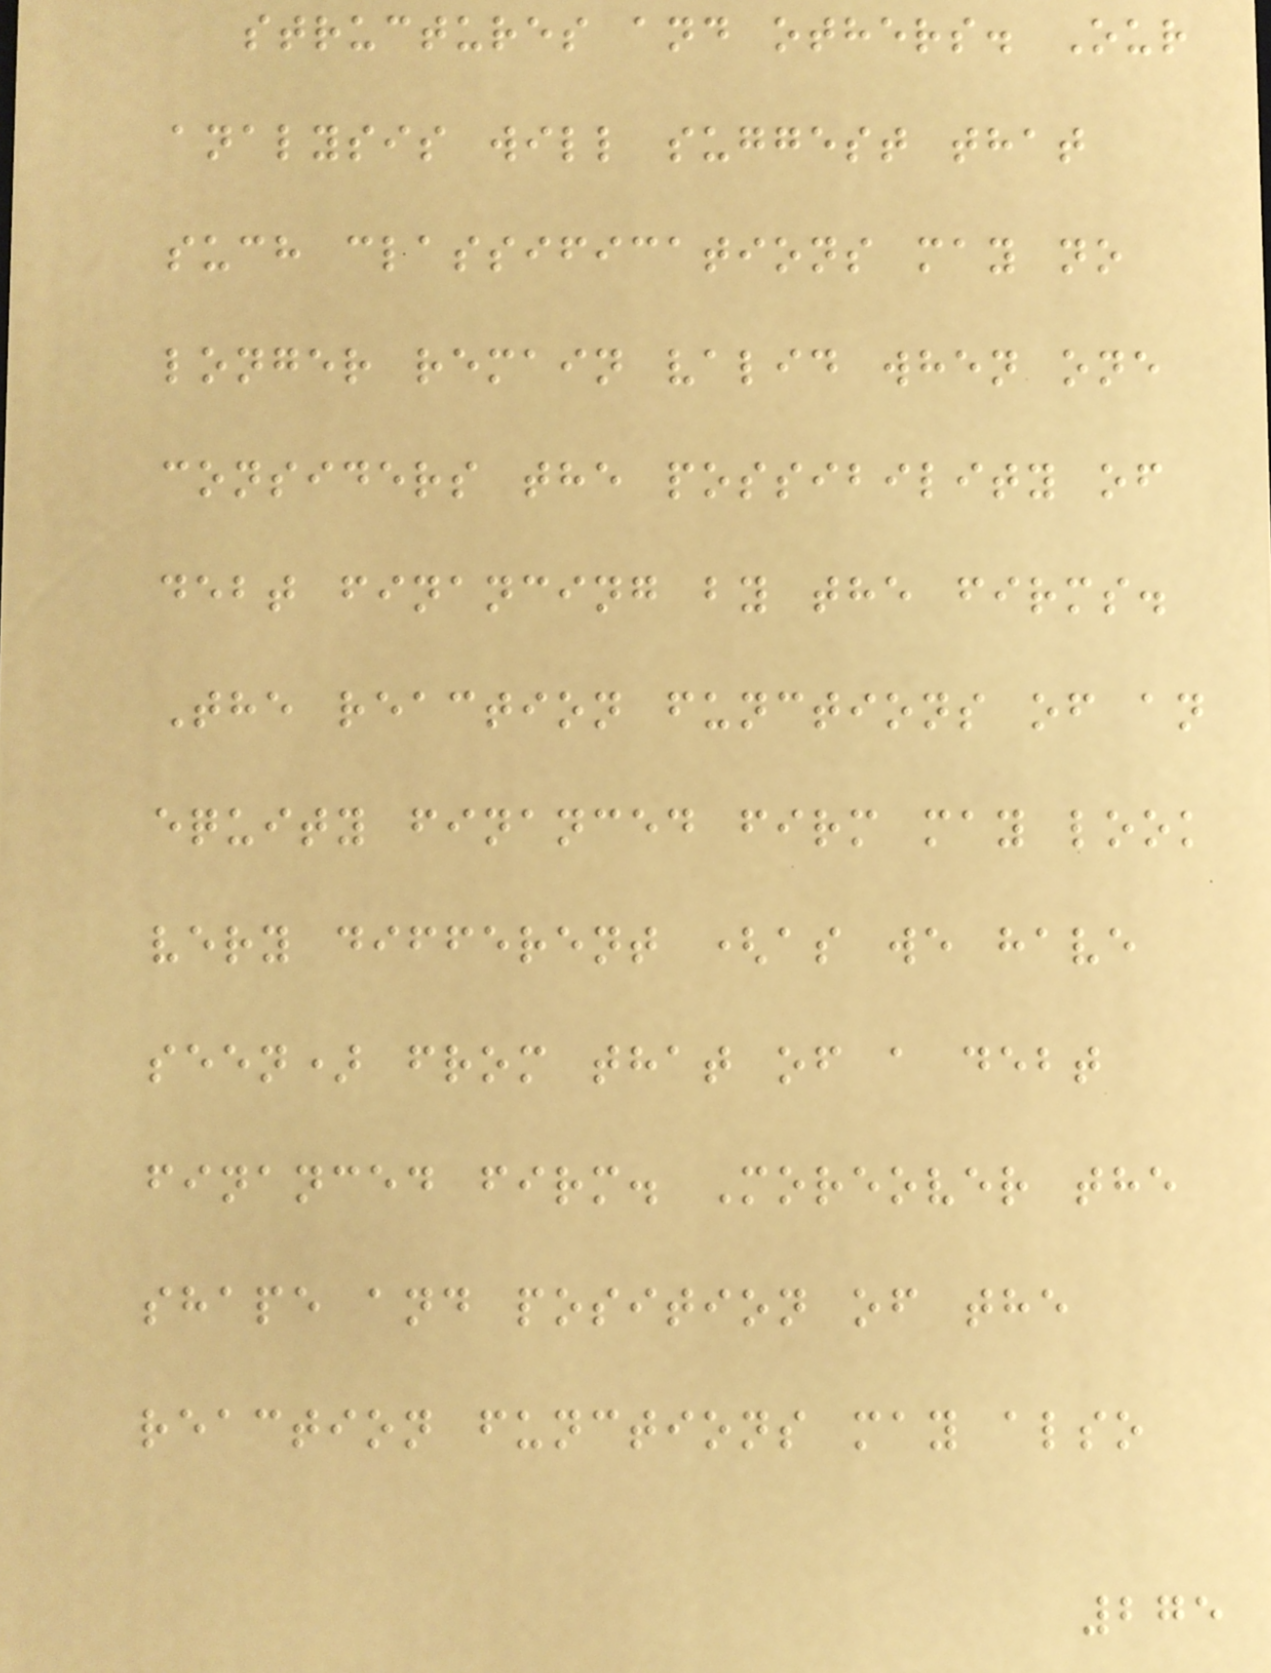structures and others. Our
analysis will suggest that
such classifications may no
longer remain valid when one
considers the possibility of
debt financing by the firms.
The reaction functions of an
equity financed firm may look
very different (as we have
seen) from that of a debt
financed firm. Moreover the
shape and position of the
reaction functions may also
275
